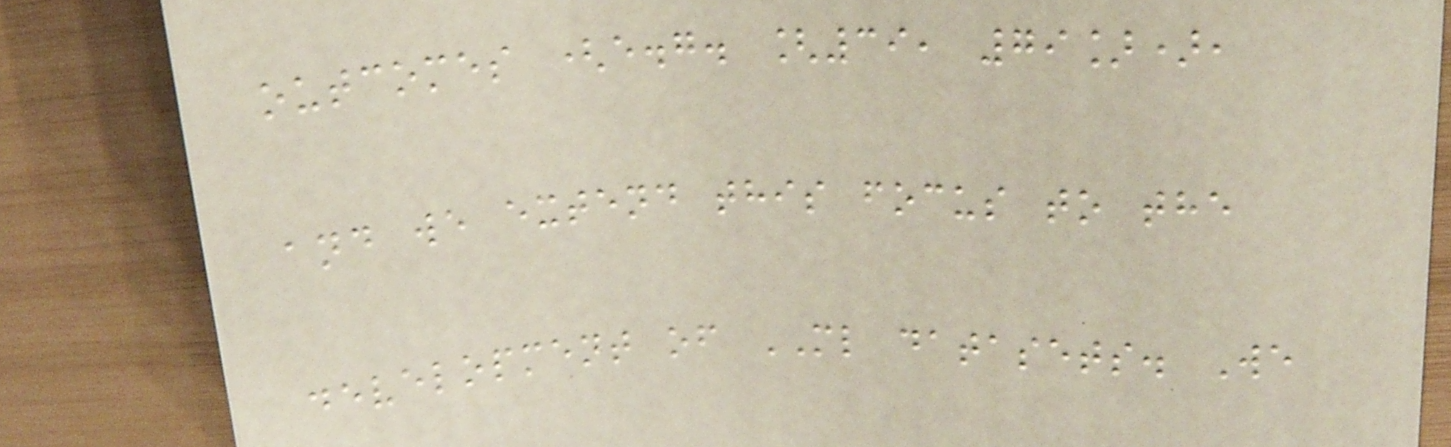outcomes (e.g. [39, 79]),
and we extend this focus to the
development of ML datasets. We
